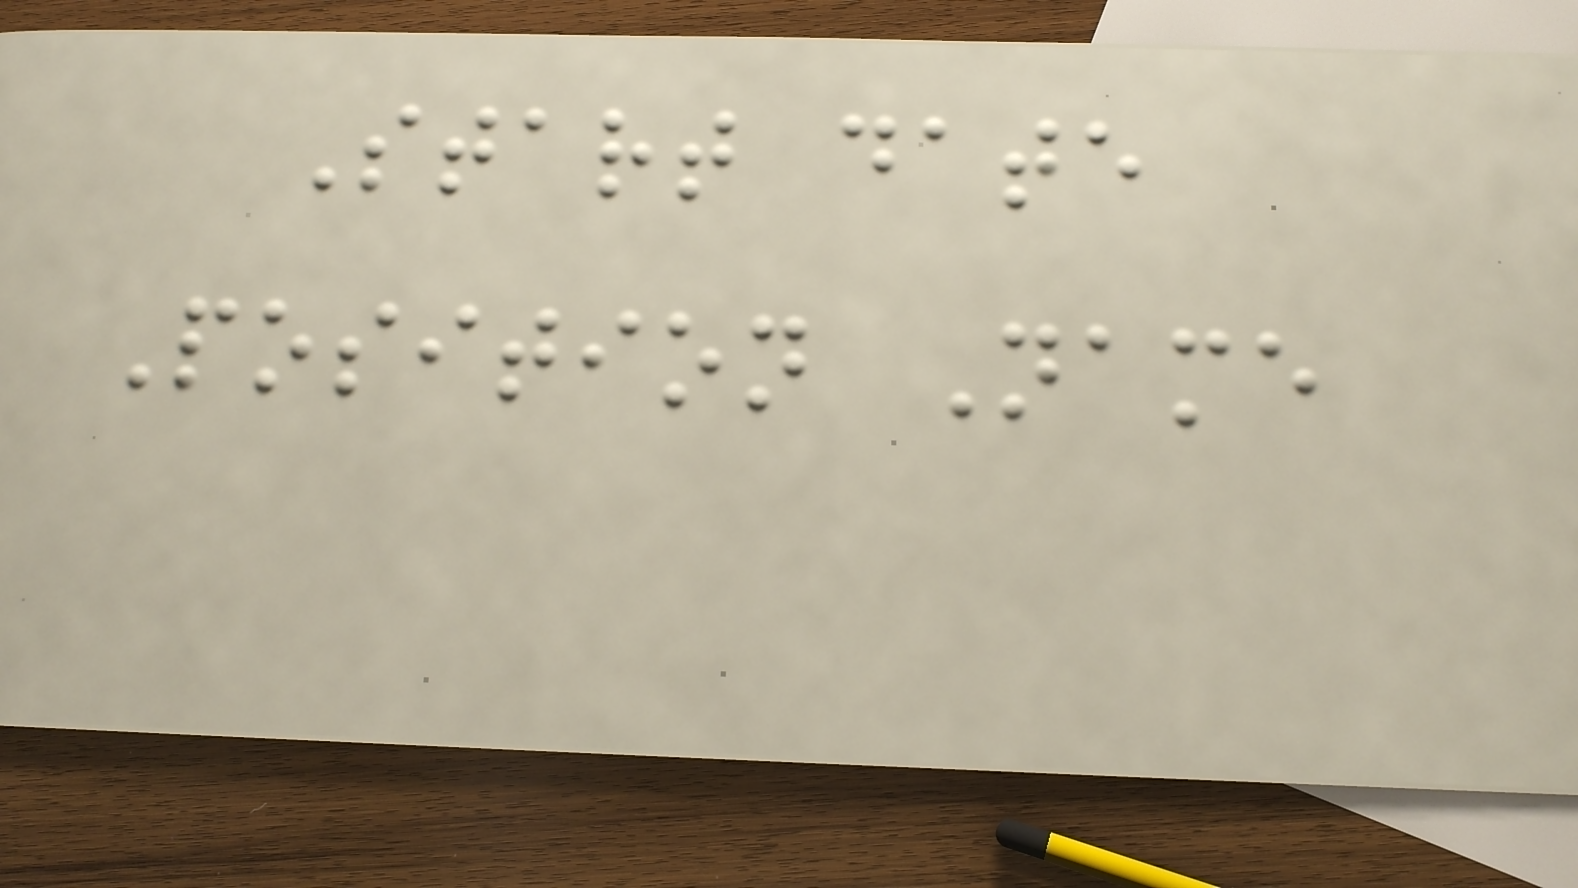Start date
Position Name
